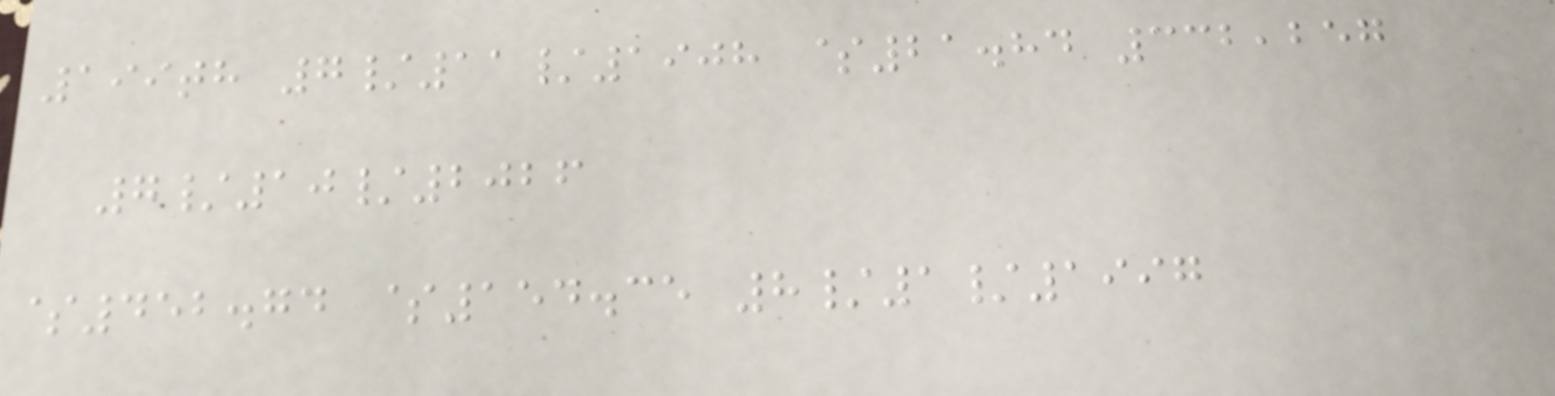199th 7/11/1908 $21.84 332,257
7/10/2026
$452.74 $154.35 8/1/1997
